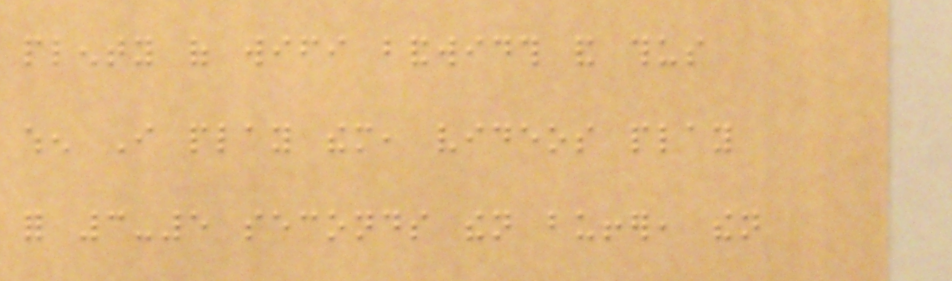plenty of wifi bandwidth and thus
when I play them, videos play
for 3-5 seconds then buffer, then
